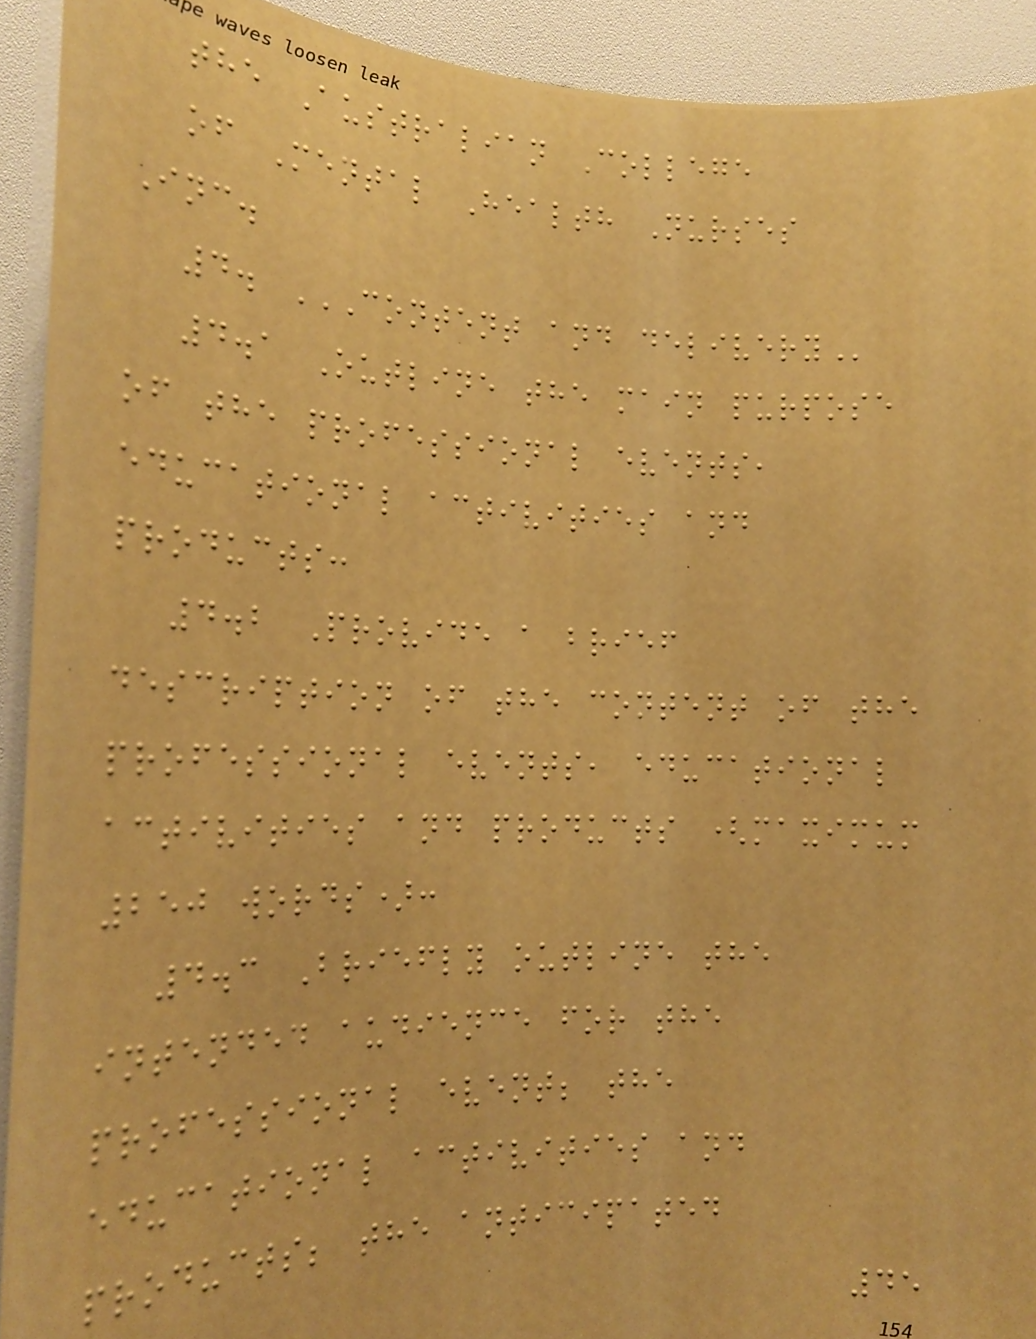the Australian College
of Mental Health Nurses
Inc.
4. CONTENT AND DELIVERY
4.1 Outline the main purpose
of the professional events,
educational activities and
products:
4.2 Provide a brief
description of the content of the
professional events, educational
activities and products (maximum
250 words):
4.3 Briefly outline the
intended audience for the
professional event; the
educational activities and
products; the anticipated
45
